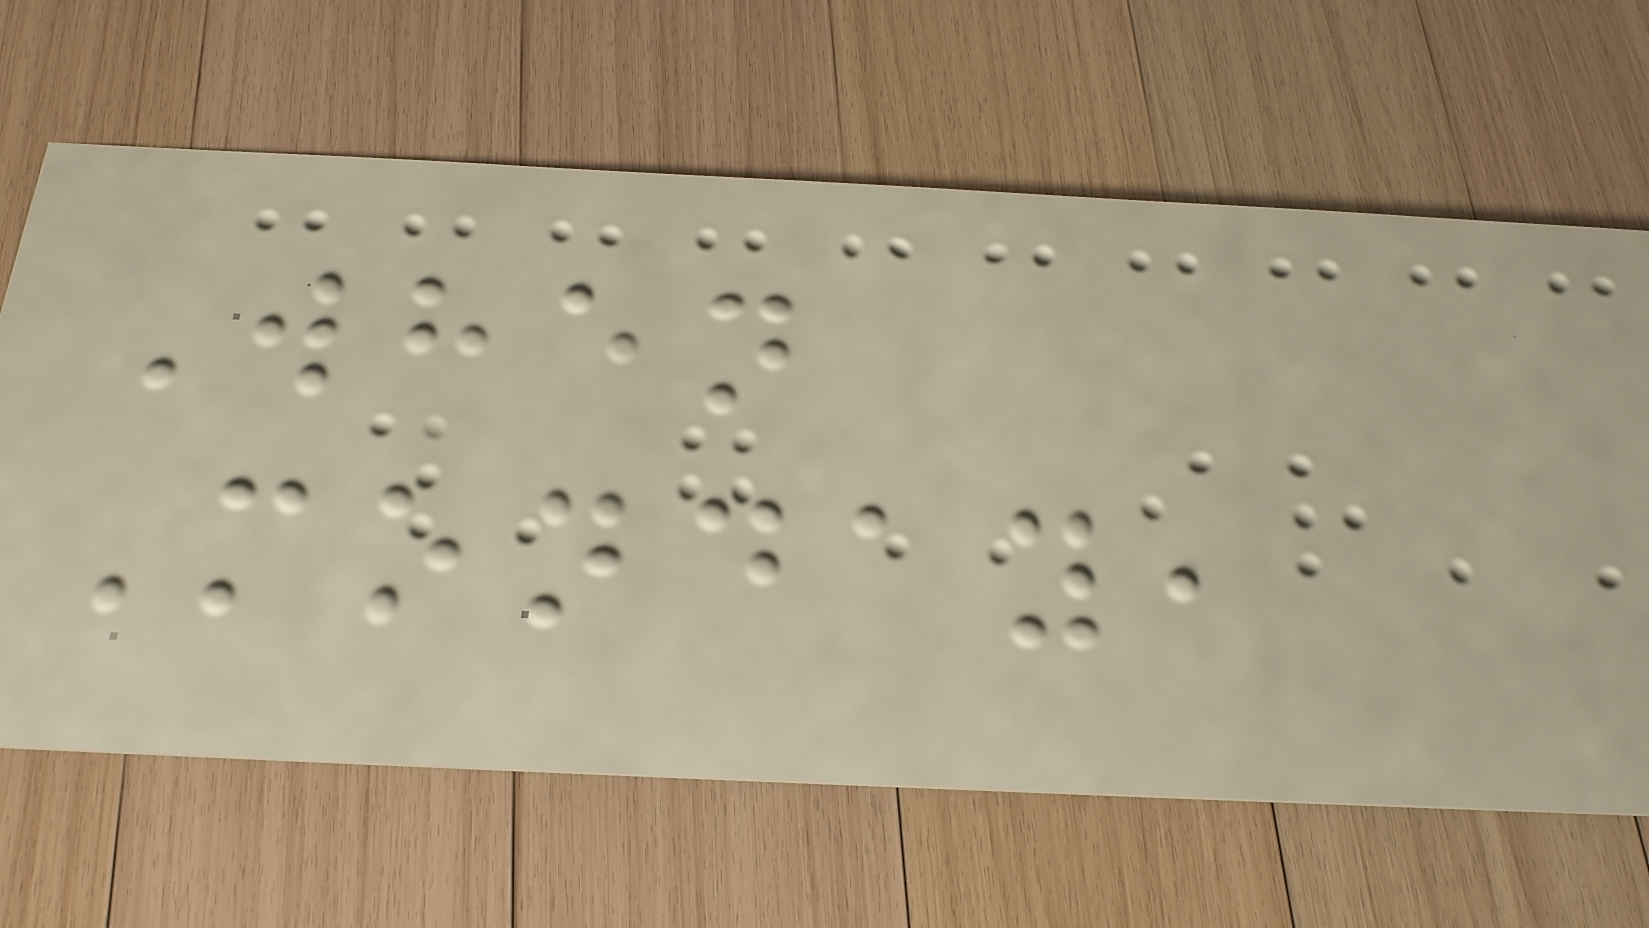When
Monday,
